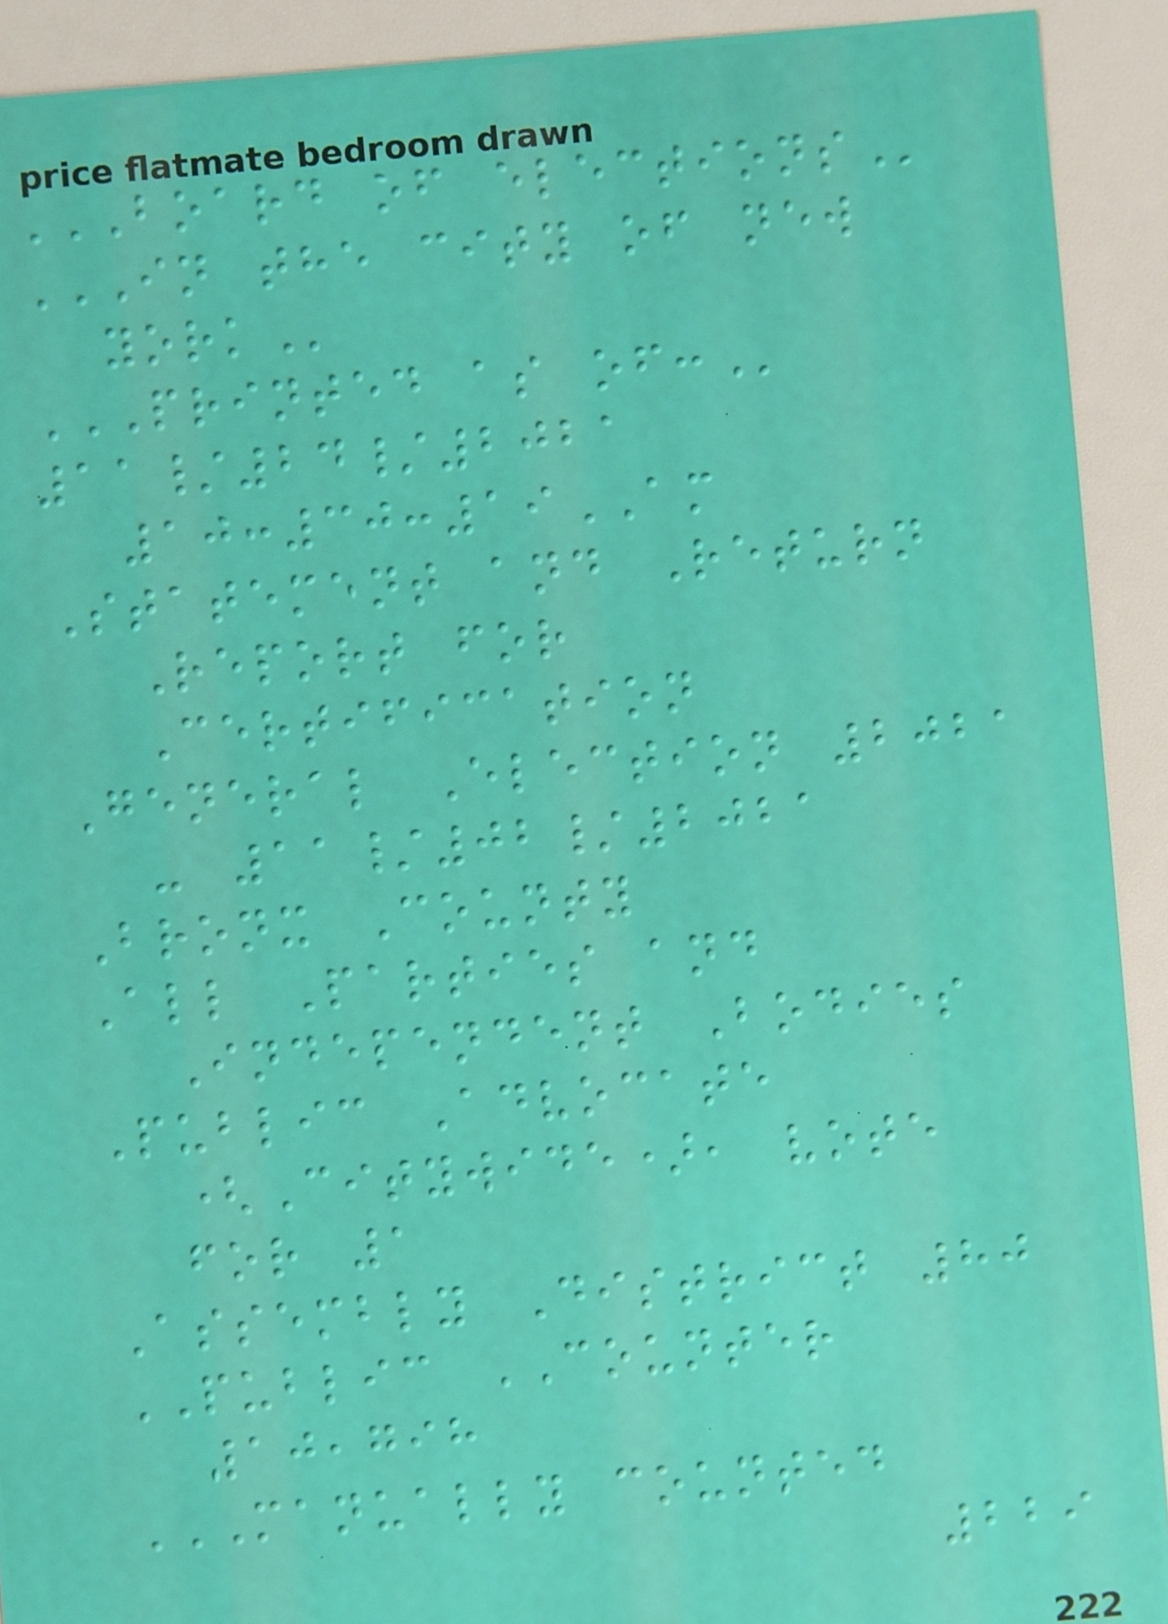BOARD OF ELECTIONS
IN THE CITY OF NEW
YORK
PRINTED AS OF:
11/24/2021
10:30:19AM
Statement and Return
Report for
Certification
General Election 2021
- 11/02/2021
Bronx County
All Parties and
Independent Bodies
Public Advocate
(Citywide), vote
for 1
Assembly District 80
PUBLIC COUNTER
10,798
MANUALLY COUNTED
229
